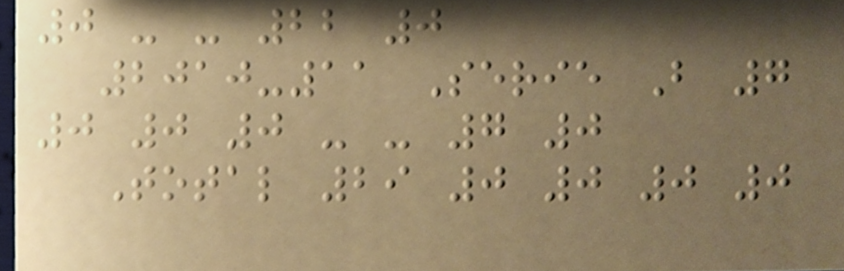0 - - 22 0
2010-11 Serie B 7
0 0 0 - - 7 0
Total 29 0 0 0 0
